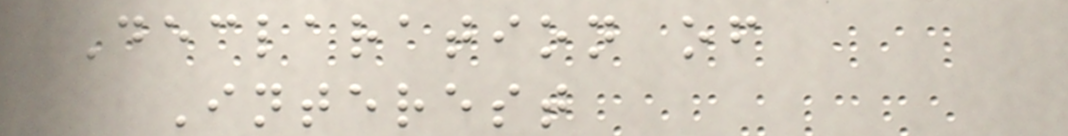Declaration of
Interest
